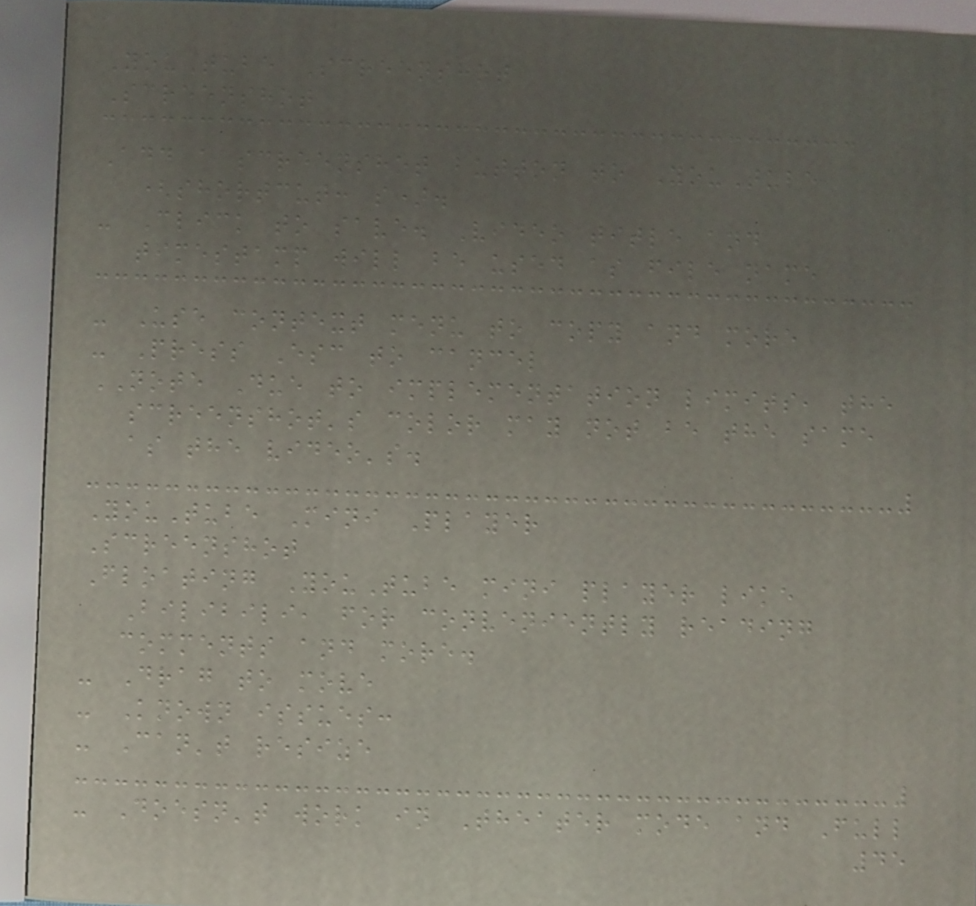YouTube Screenshot
Screenshot
Add a screenshot button to YouTube
(shortcut: s).
- Click to save. Video title and
timestamp will be used as file name
- Use context menu to copy and more
- Press Esc to cancel
NOTE Due to implementation limits, the
screenshot's color may not be the same
as the video's.
YouTube Mini Player
Screenshot
Floating YouTube mini player like
Bilibili, for conveniently reading
comments and more.
- Drag to move
- Known issues:
- Can't resize
- Doesn't work in Theater mode and Full
45
